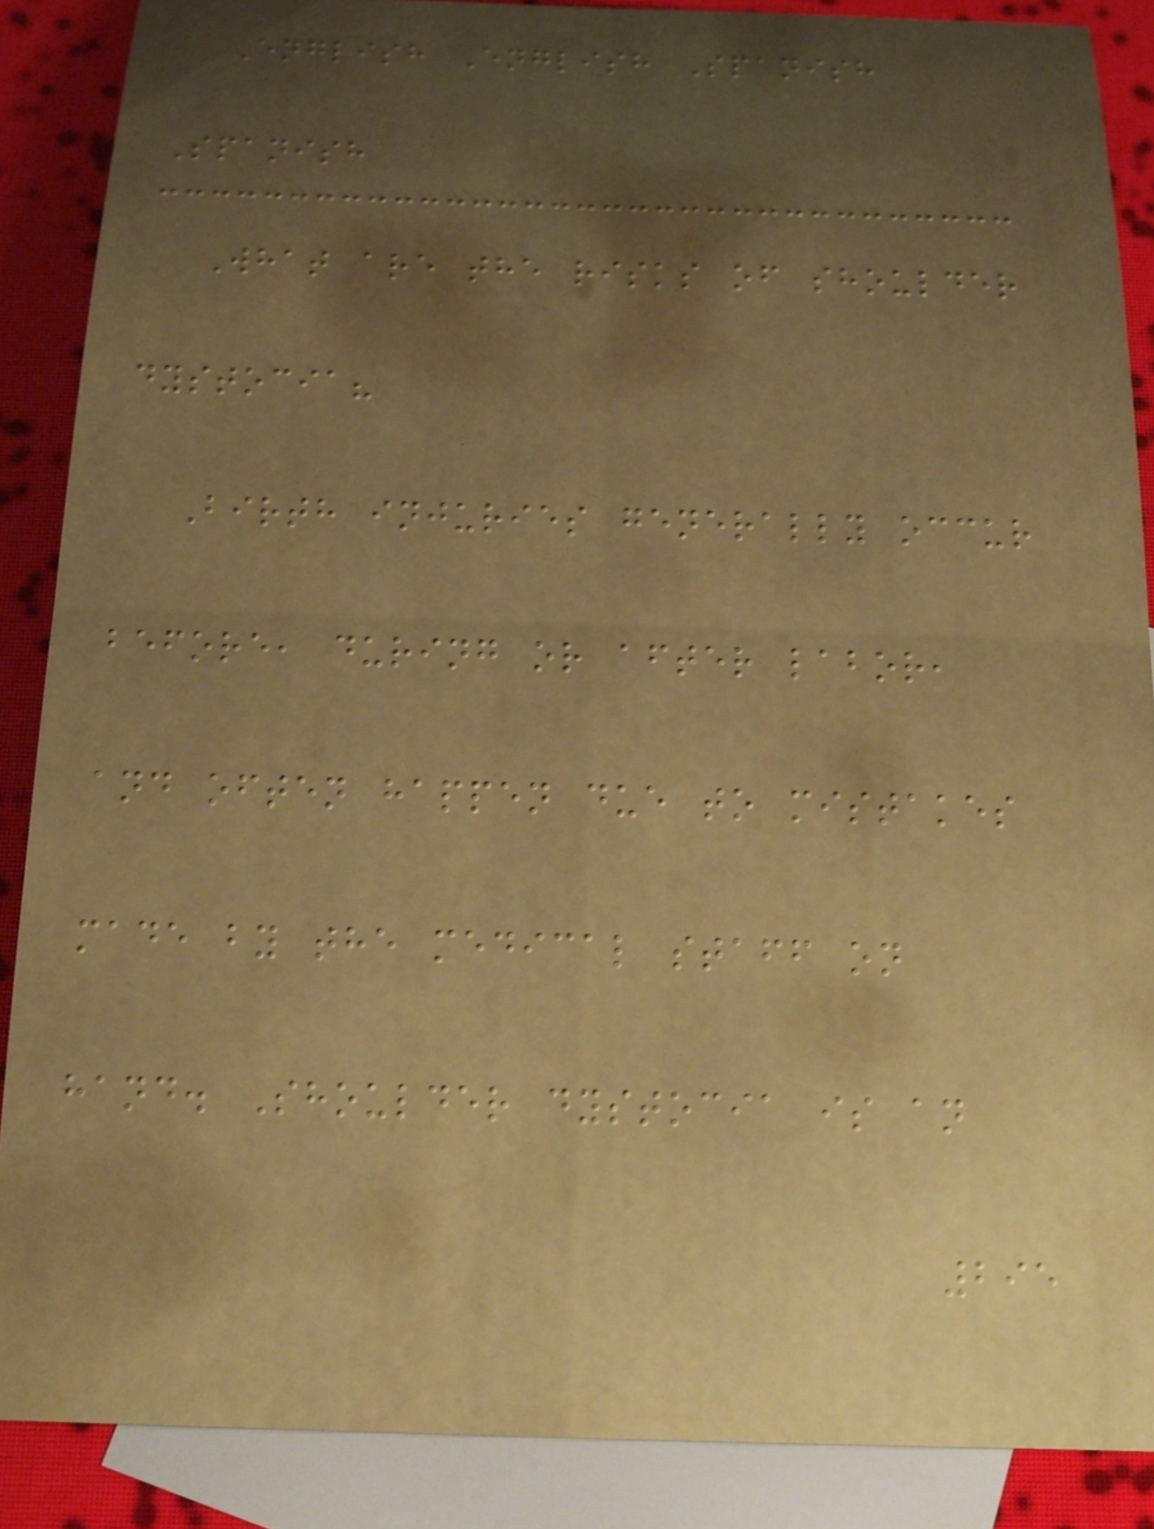English English Spanish
Spanish
What are the risks of shoulder
dystocia?
Birth injuries generally occur
before, during or after labor,
and often happen due to mistakes
made by the medical staff on
hand. Shoulder dystocia is an
295
